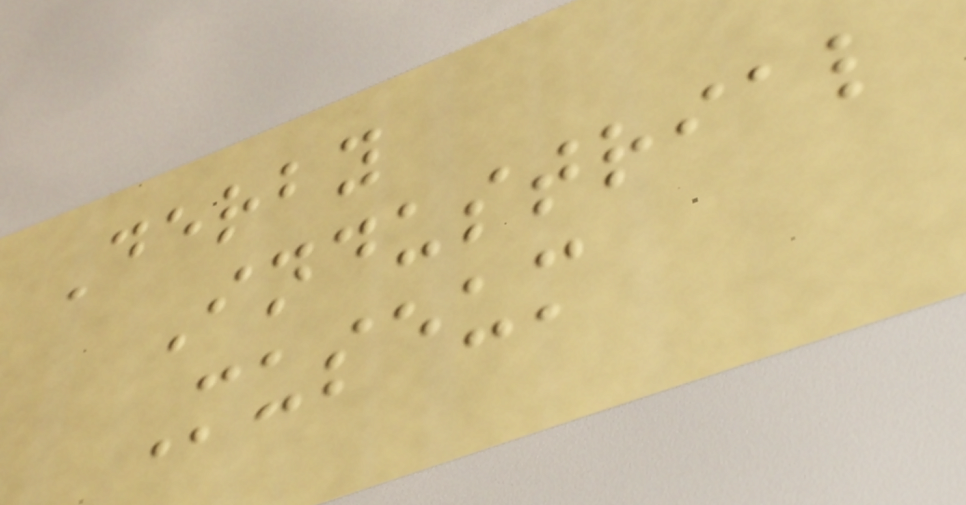Derby
Industrial
Museum
